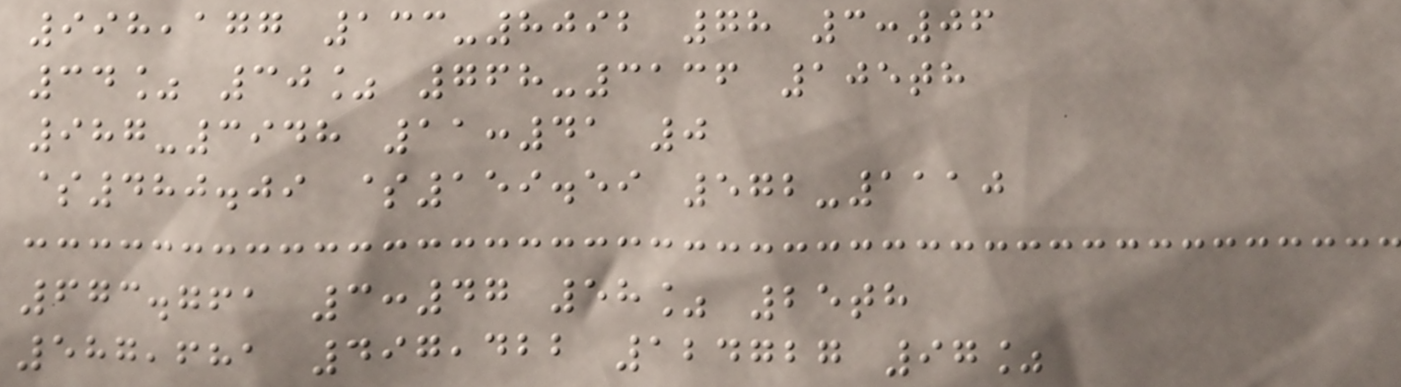998,177 133-8092 78 3:06
34% 30% 768-3136 105th
987-3948 11:41 0
$480.09 $159.59 572-1110
673.761 3:47 58% 25th
587,681 497,422 124727 97%
